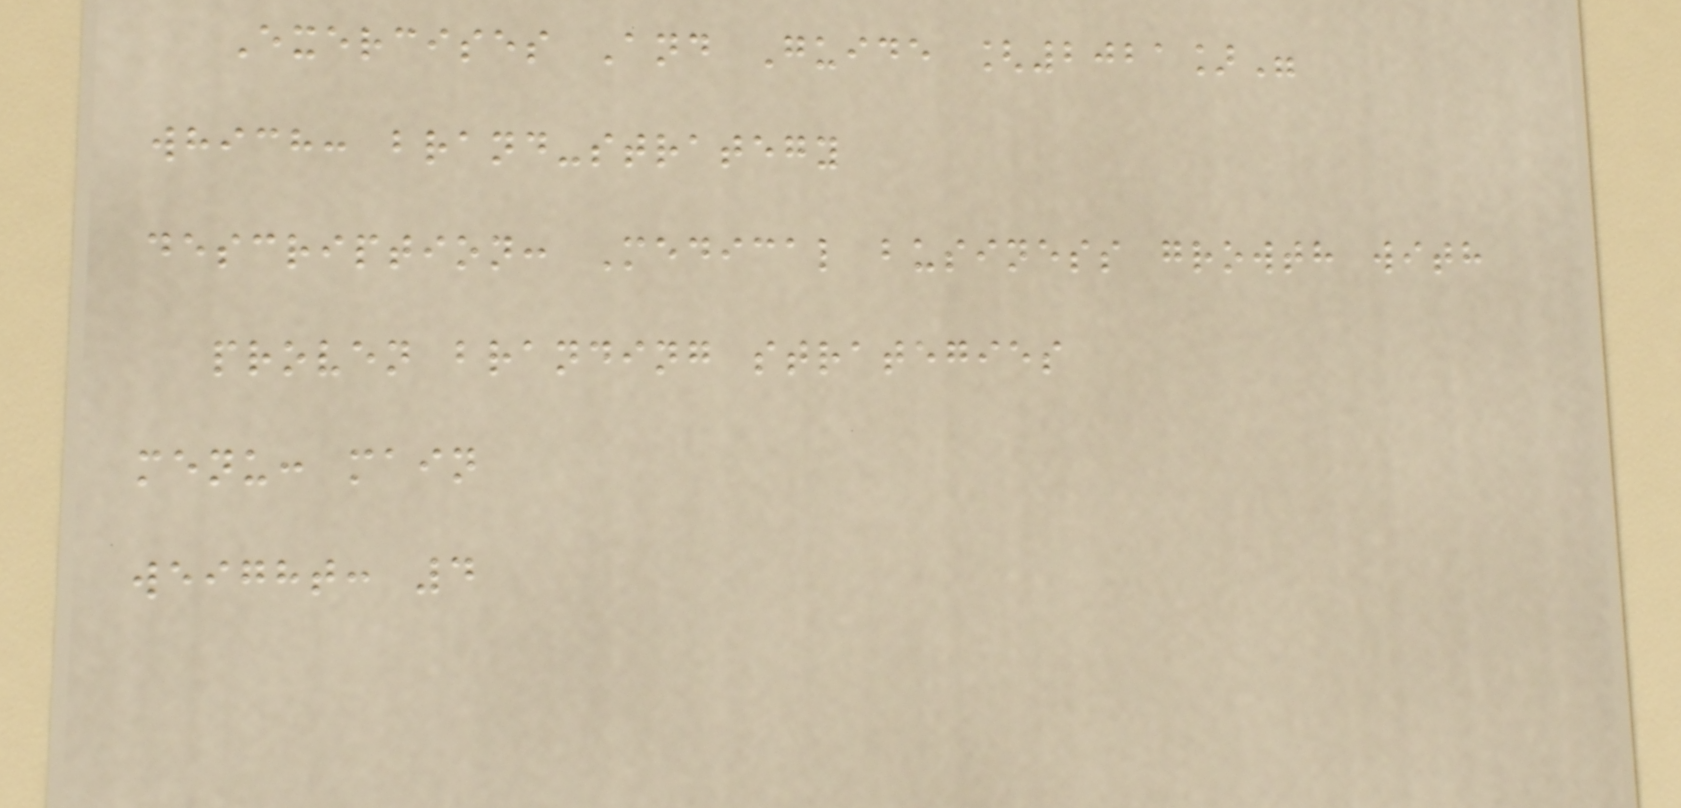Exercises And Guide [2021]"
which: brand-strategy
description: Medical business growth with
proven branding strategies
menu: main
weight: 4
